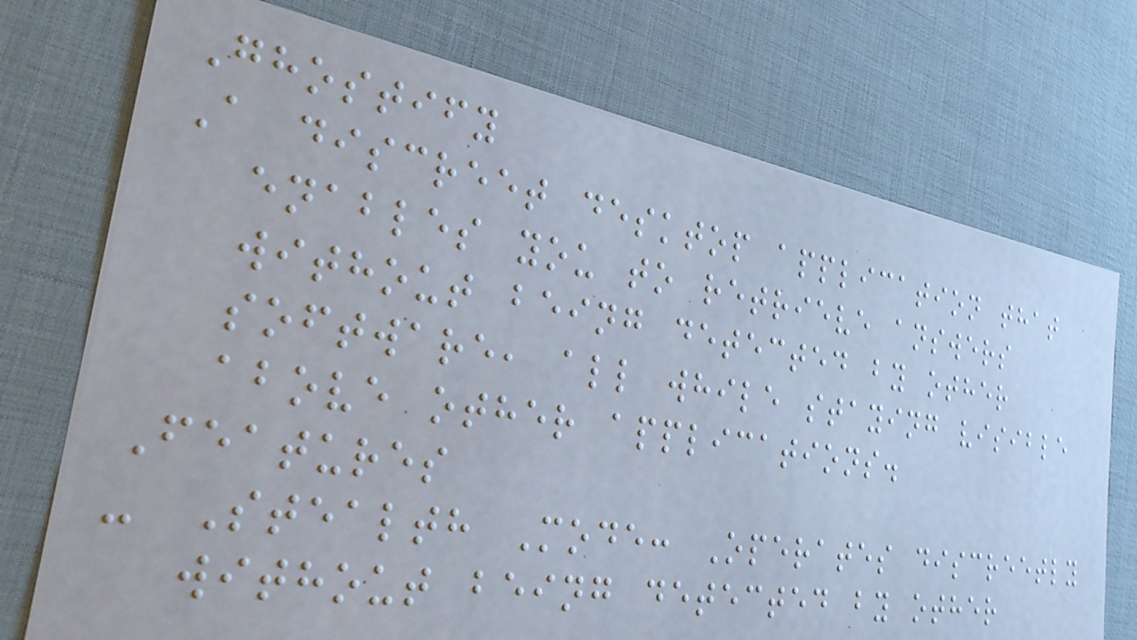Ghostify
A discreet desktop application that
enables you to retrieve answers
without being detected by other
software, all while staying visible
above other applications.
Features
- Stealth Mode: Operates discreetly
without being detected by other
